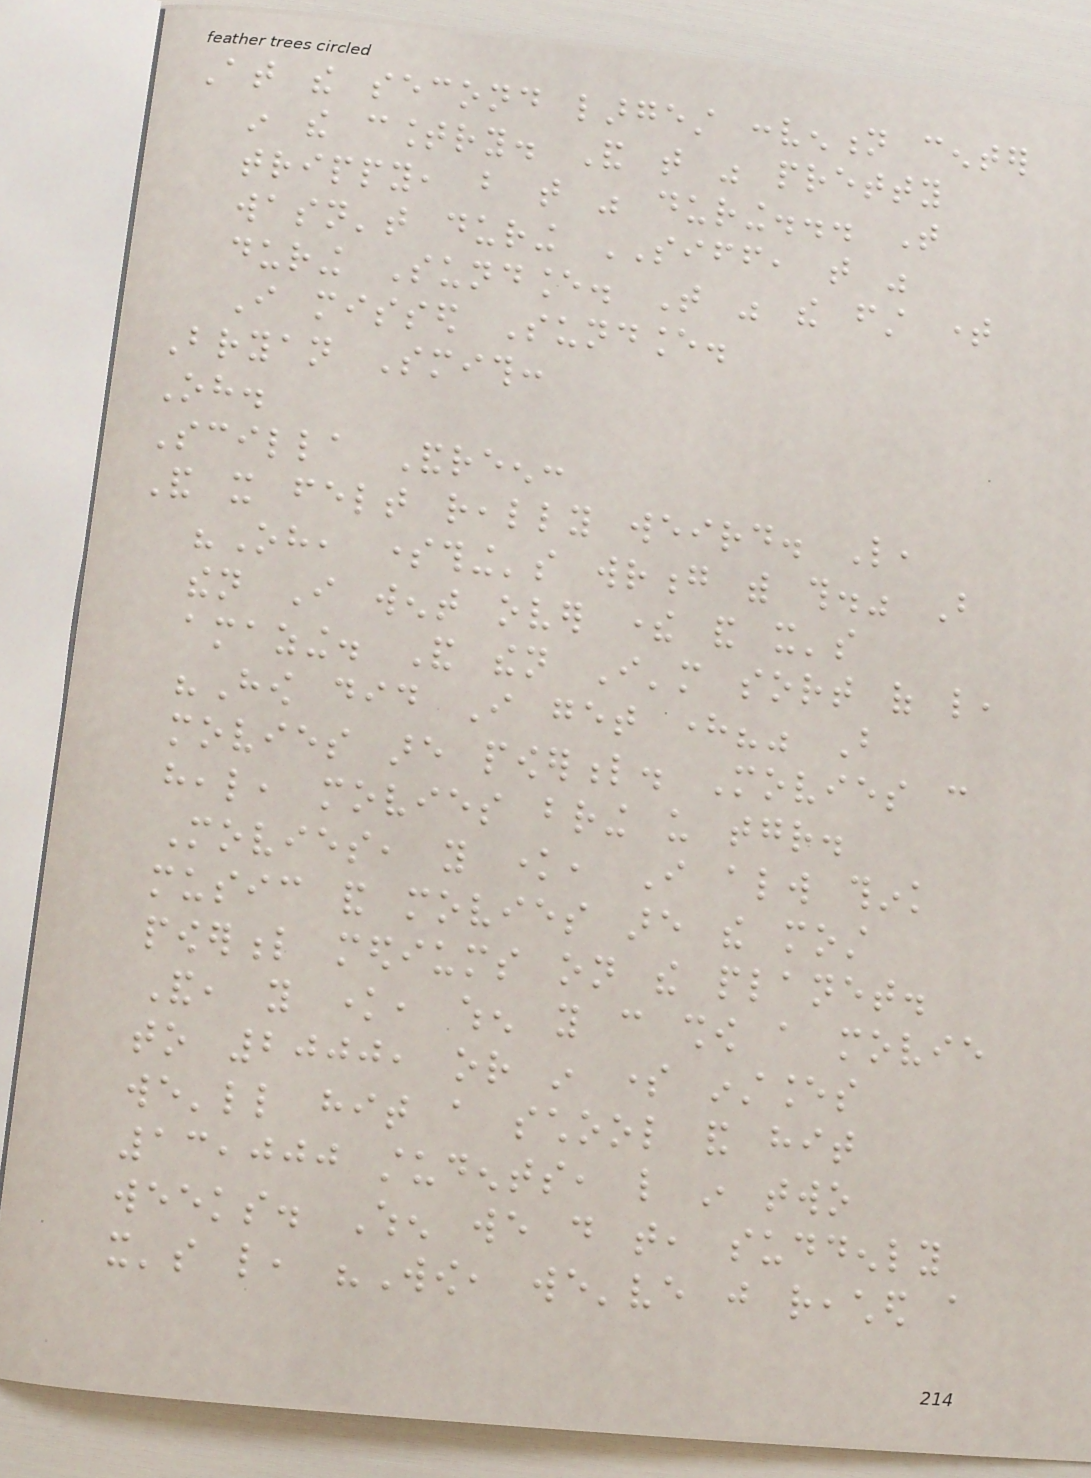At the second largest convention center
in the country. And that was pretty
trippy, but that was during... That
wasn't during SIFF, that was
during Sundance. That was the first time
I missed Sundance.
Bryan Smith:
Oh.
Scilla Andreen:
And it felt really weird. Like,
"Oh, something's wrong with this." But
then I went over there and it's
amazing. And then I'm sort of like,
"How did I get here?" But
movies are powerful. Movies can
heal, movies bring us together.
Movies, you know, I always think
music and movies are the most
powerful mediums on the planet.
And, you know, when you can show a movie
to 2000, or in some instances
we'll hit a school and hit
13,000 students, like in two
weeks. When we do that, suddenly
it's like, "Wow, we've just reached a
